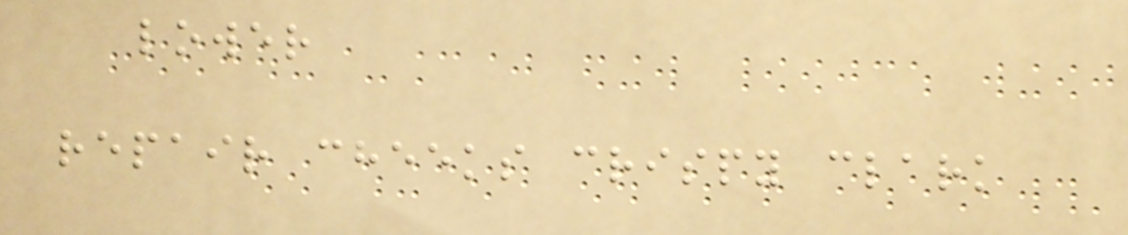lower
repair cheeks crispy clark
